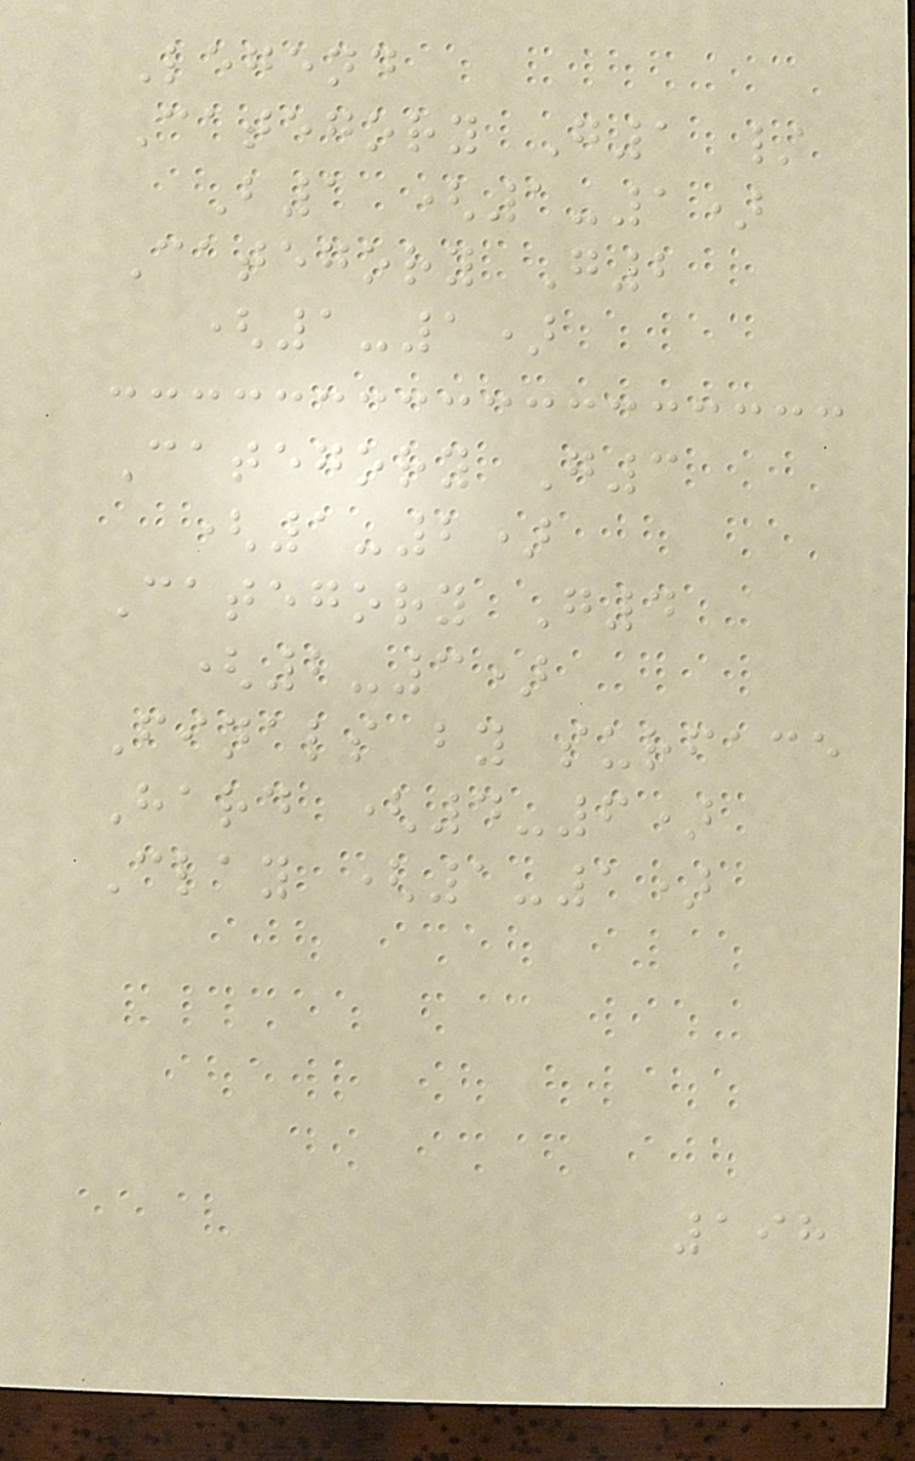Legend
Category G1 /
B1 (1-1)
Category G2
(1-1)
Category G3
(1-2)
Category G4
(2-3)
Finals by surface
Hard (4-6)
Clay (1-1)
198
